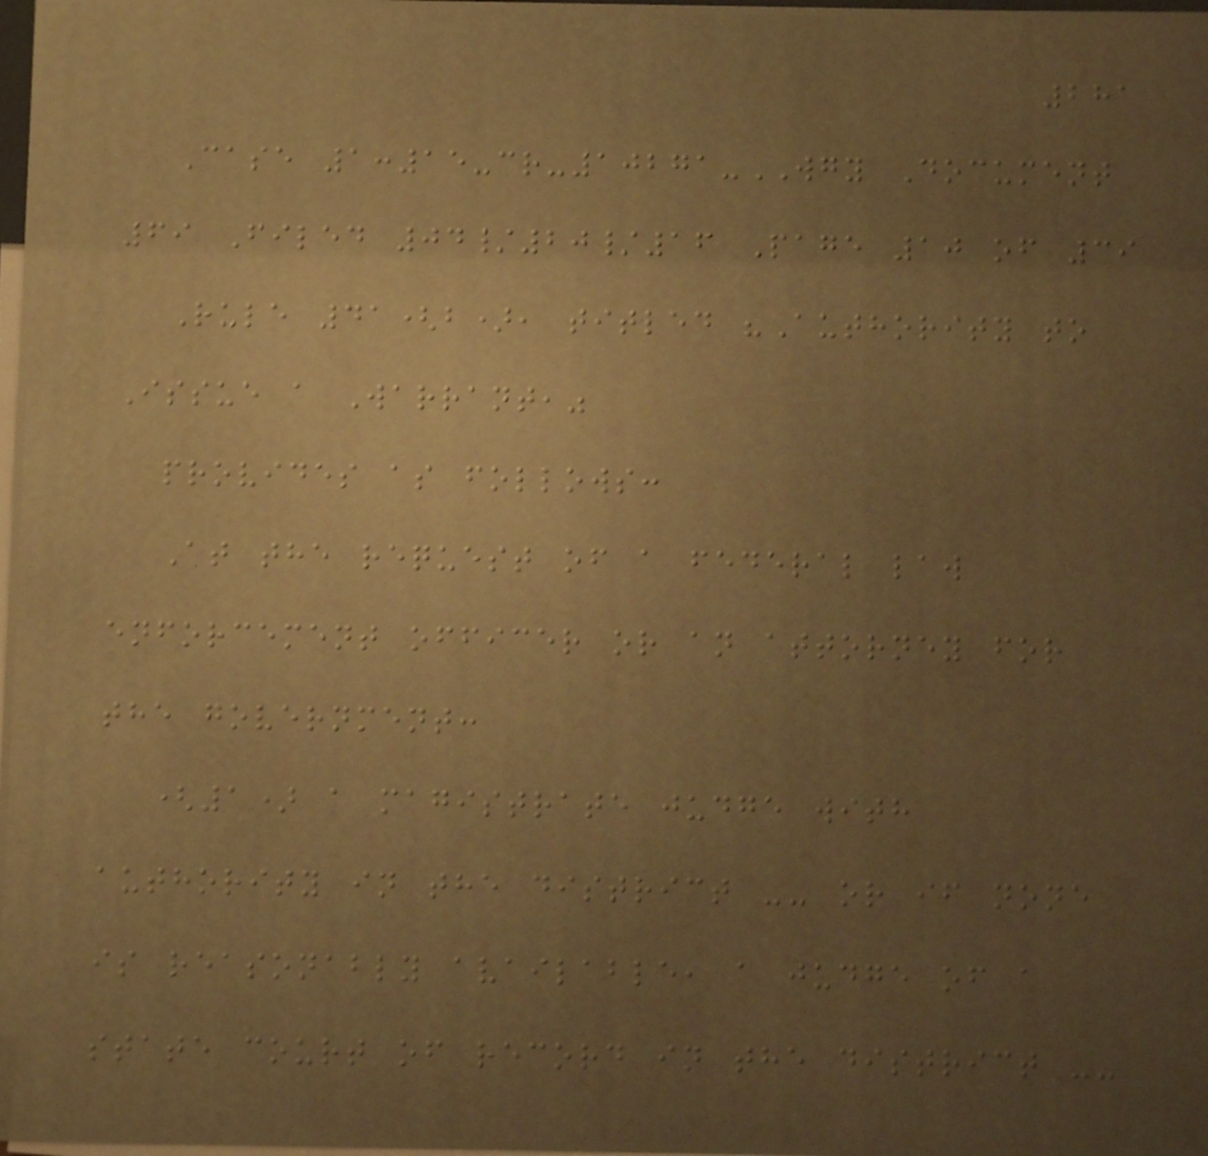281
Case 1:15-cr-10271-WGY Document
69 Filed 04/20/16 Page 10 of 39
Rule 41(b), titled "Authority to
Issue a Warrant,"
provides as follows:
At the request of a federal law
enforcement officer or an attorney for
the government:
(1) a magistrate judge with
authority in the district -- or if none
is reasonably available, a judge of a
state court of record in the district --
